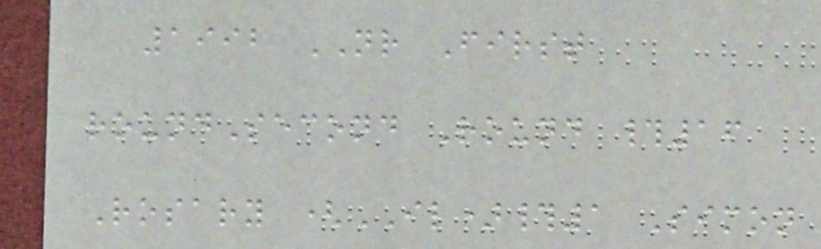1992 NR First
roundSecond Round #16
Rosary (IL)#1 Simon
